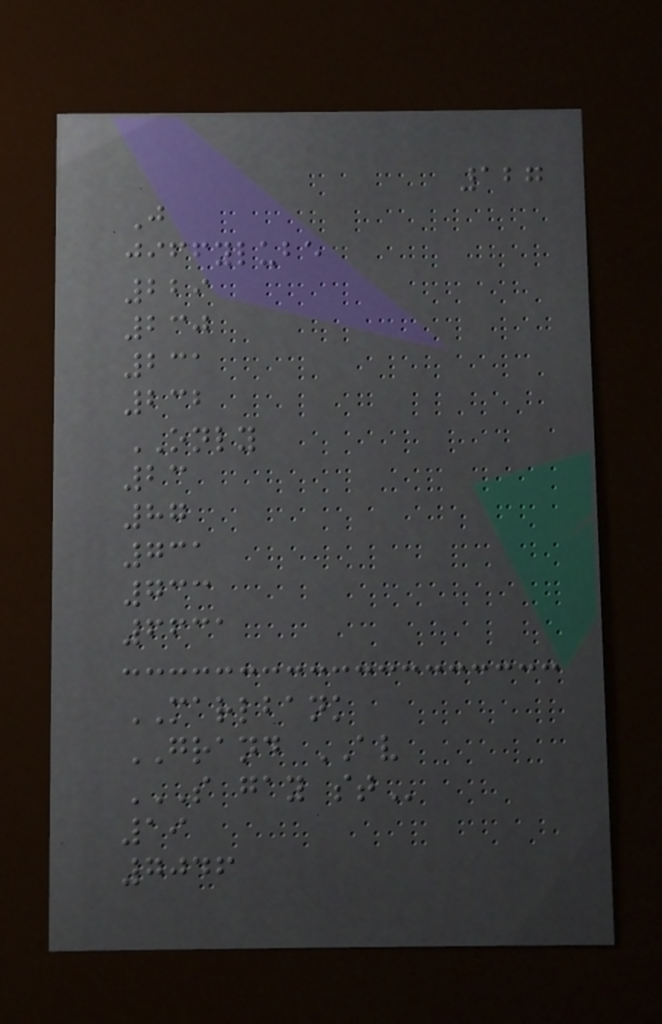127
J
jiffylube
229
230
231
232
ONLY
23
87
731
733
6631
MARLBANK
GRAND AV
S GAY ST
19
7046
